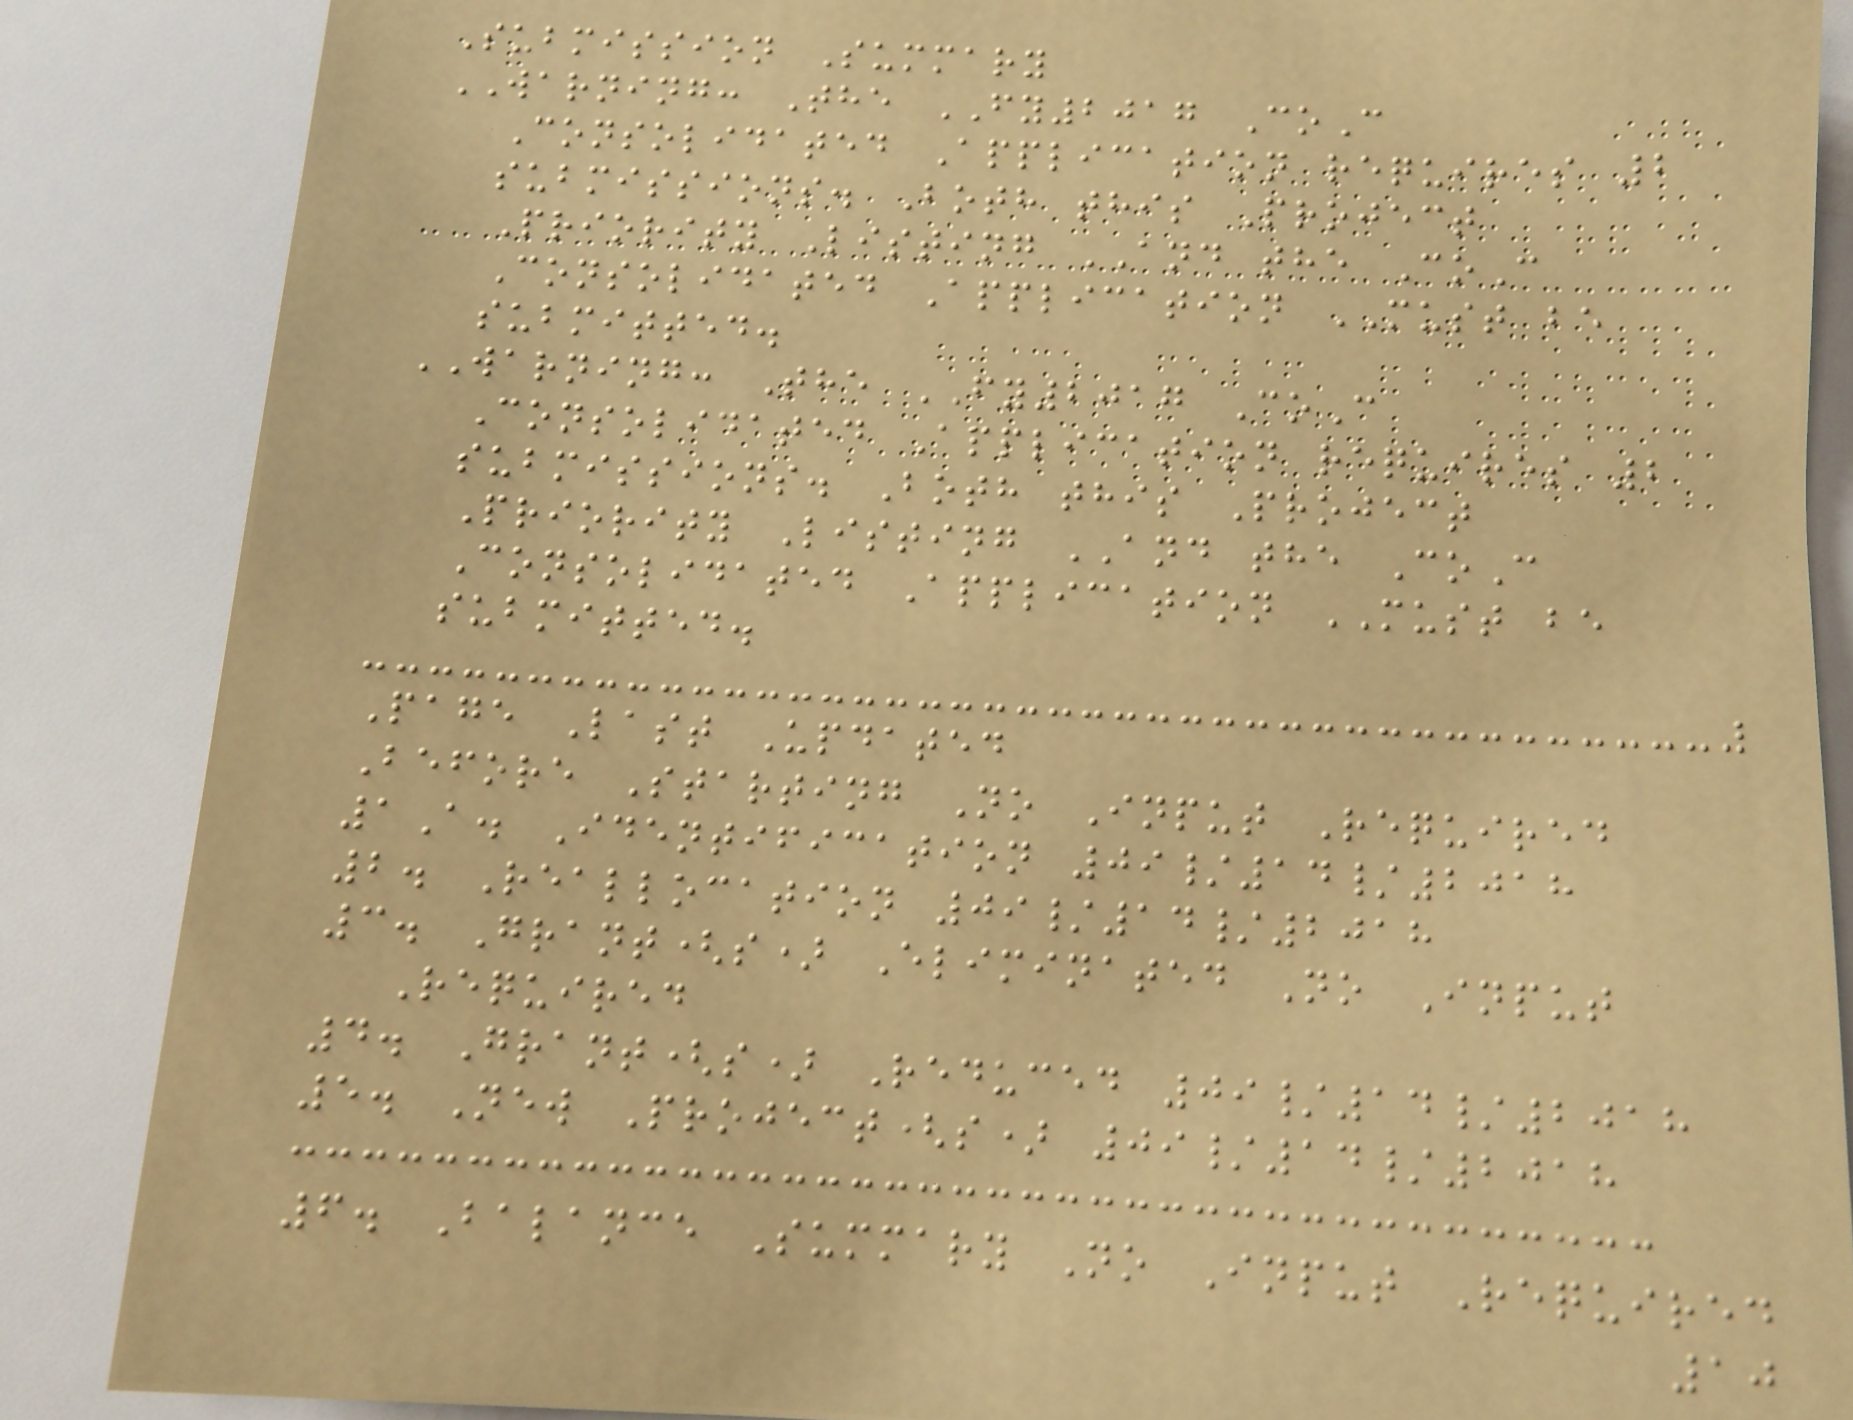Submission Summary
WARNING: The FY2017 CoC
Consolidated Application requires 2
submissions. Both this Project
Priority Listing AND the CoC
Consolidated Application MUST be
submitted.
WARNING: The FY2017 CoC
Consolidated Application requires 2
submissions. Both this Project
Priority Listing AND the CoC
Consolidated Application MUST be
submitted.
Page Last Updated
Before Starting No Input Required
1A. Identification 09/14/2018
2. Reallocation 09/14/2018
3. Grant(s) Eliminated No Input
Required
4. Grant(s) Reduced 09/14/2018
5. New Project(s) 09/14/2018
6. Balance Summary No Input Required
10
